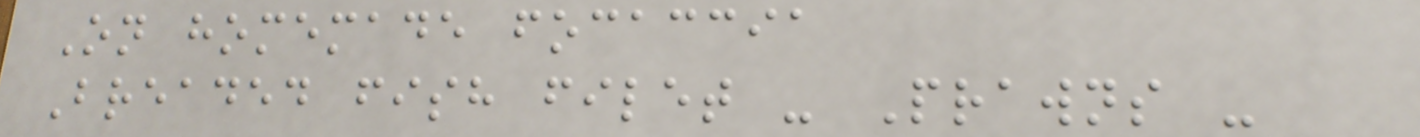On homemade focaccia
Breaded fish filet - Prawns -
